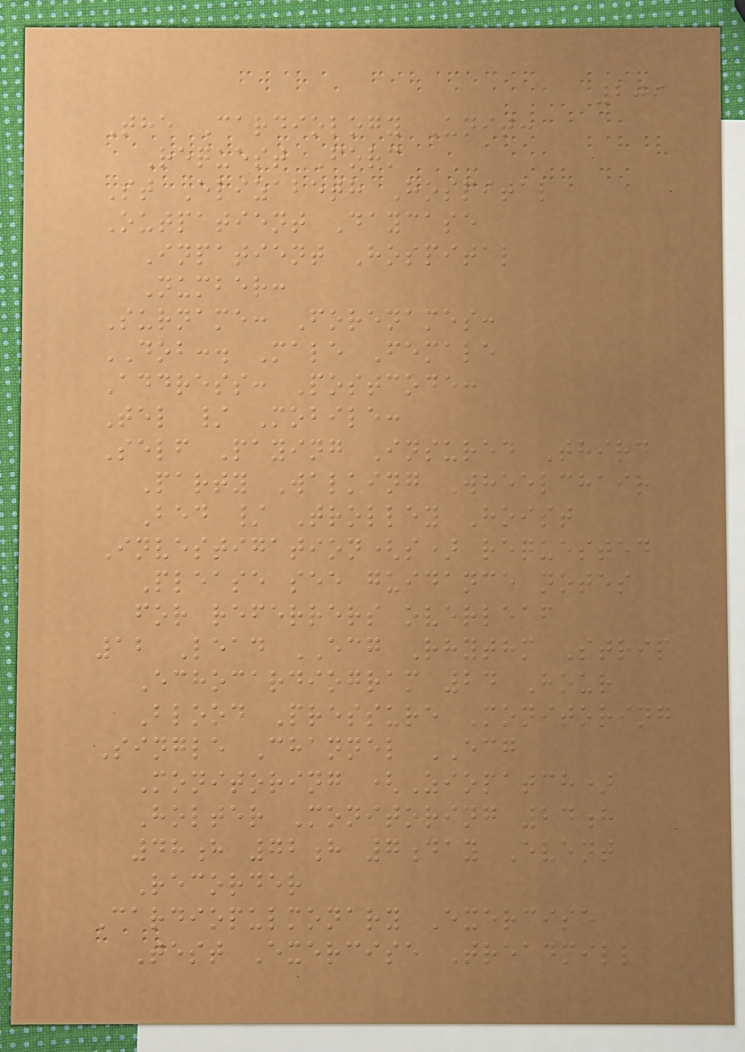209
The Cardiology Unit:
Request Form
St Elizabeth Hospital
Outpatient Daycase
Inpatient Hospital
Number:
Surname: Forenames:
DOB:. Male Female
Address: Postcode:
Tel / Mobile:
Self Paying Insured Third
Party Walking Wheelchair
Bed / Trolley Hoist
Investigation(s) requested
Please see guidance notes
for referrers overleaf
12 Lead ECG Rhythm Strip
Echocardiogram 24 Hour
Blood Pressure Monitoring
Single Channel ECG
Monitoring (Ziopatch)
Holter Monitoring 24h
48h 72h 7day Event
Recorder
Cardiopulmonary Exercise
Test Exercise Treadmill
